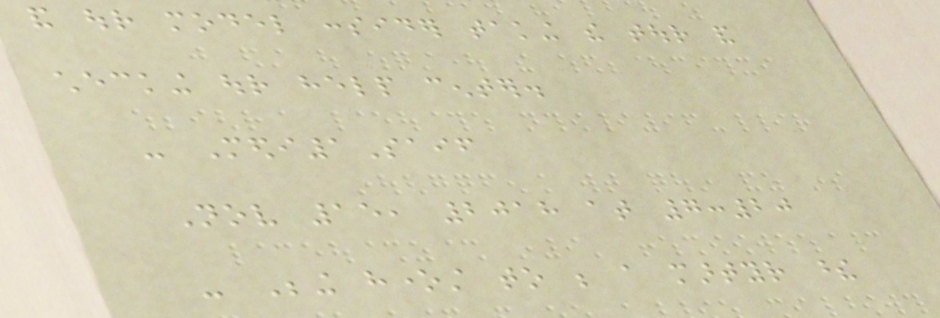and our model consider taking the tour and
checking our help center.
- Medi1Saif
Nov 15, 2018 at 7:20
- Being honest to be a martyr these
